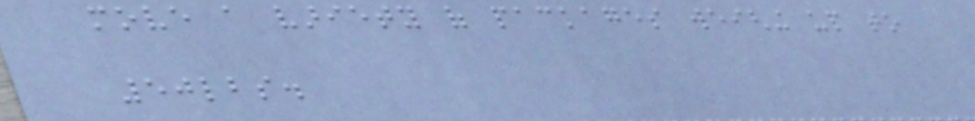move a variety of packages weighing up to
50lbs.
